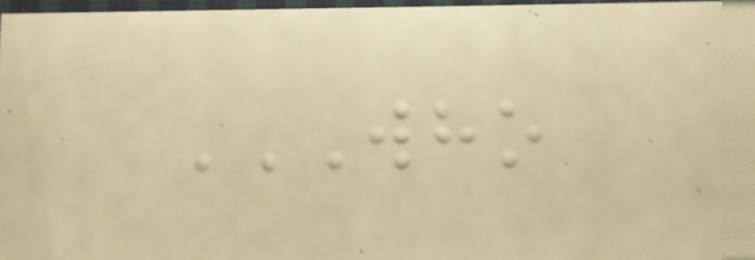WHO
